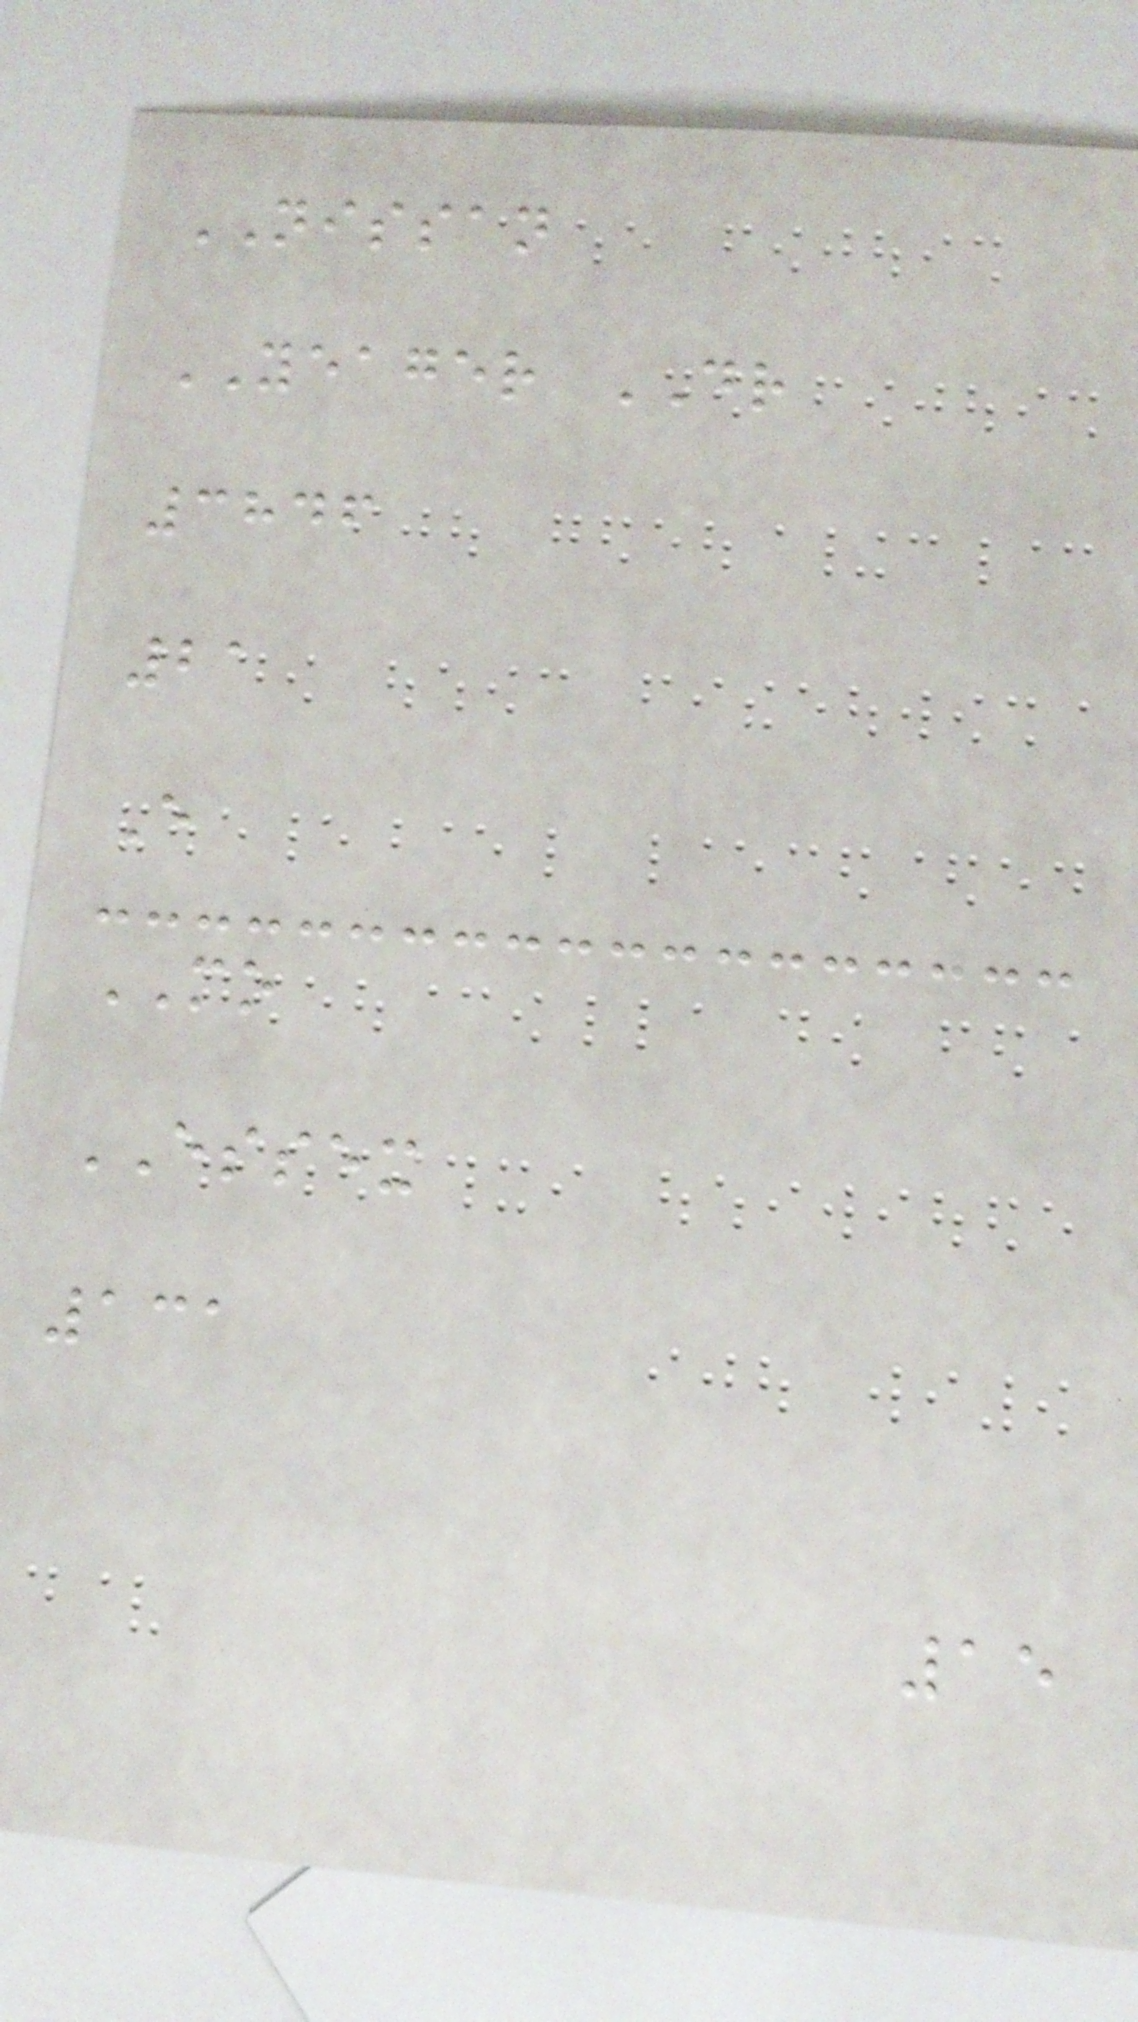NISSAN
YEAGER DR
3846
21
E
MO
ESSEX
131
15
